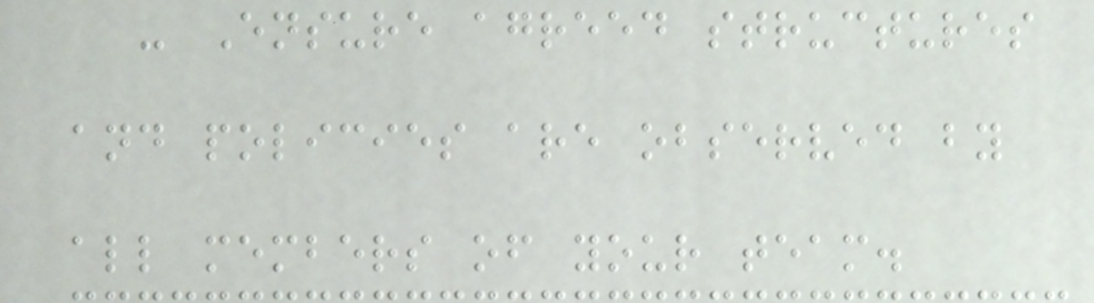- Ensure agreed structures
and policies are observed by
all members of your team.
